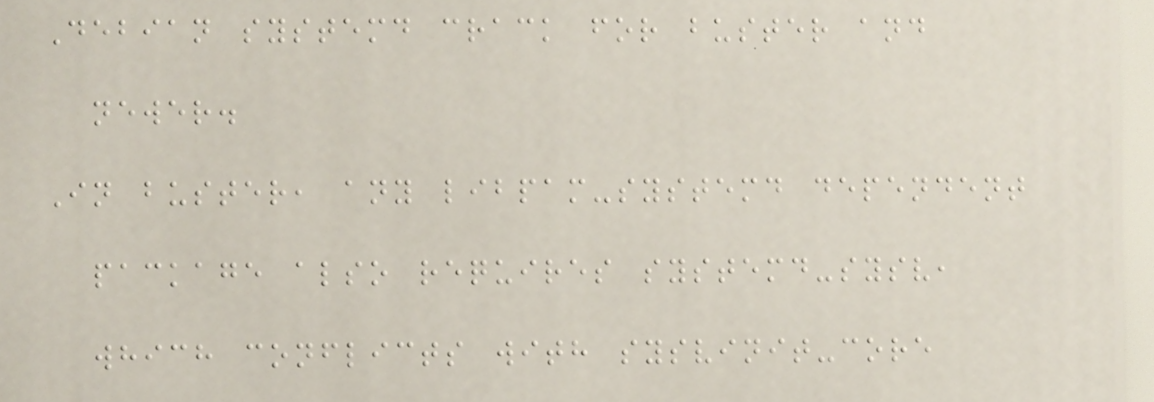Debian systemd crack for buster and
newer.
In buster, any libpam-systemd dependent
package also requires systemd-sysv,
which conflicts with sysvinit-core
